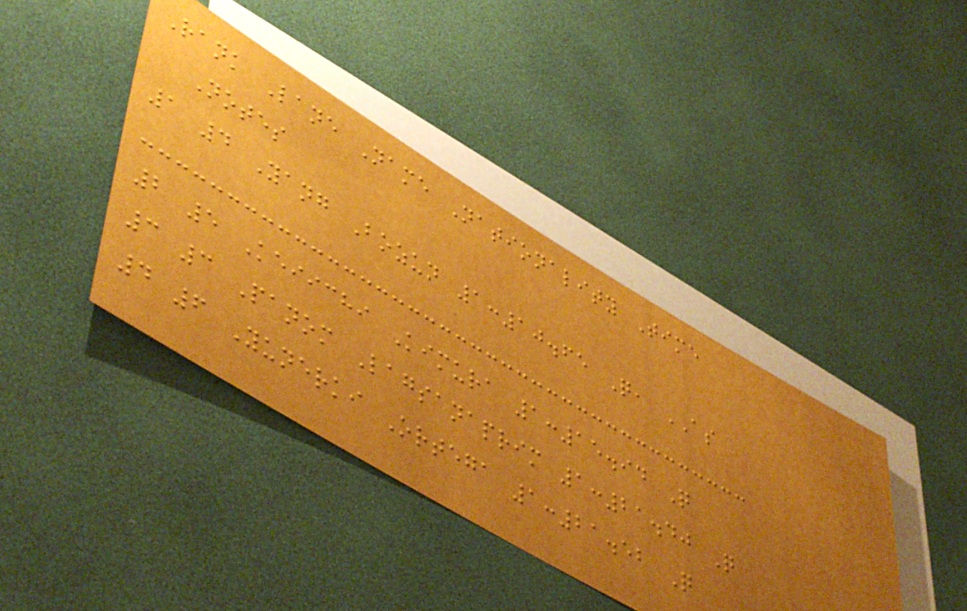Rank Lane Name Nationality Time
Notes
1 4 Yang Bozun 1:10.65 Q, AS
2 5 Keiichi Kimura 1:15.94 Q
3 3 Panom Lagsanaprim 1:21.40 Q
4 6 Yunerki Ortega 1:21.52 Q
